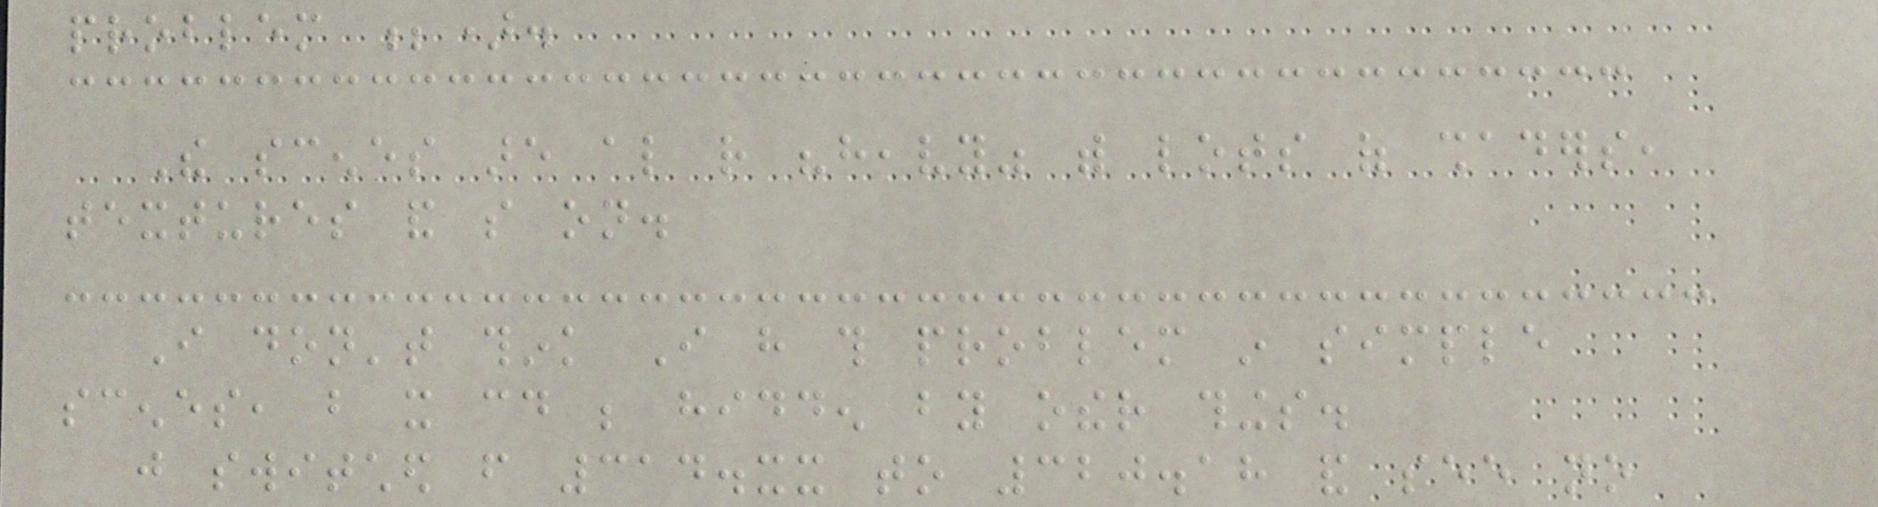problem ;).
The scenes are also rather "heavy" with lots of shaders,
textures and so on.
I don't think I have this problem in simple
scenes, but it could be hidden by other things.
just switched from 314.xx to 320.18 and see no
